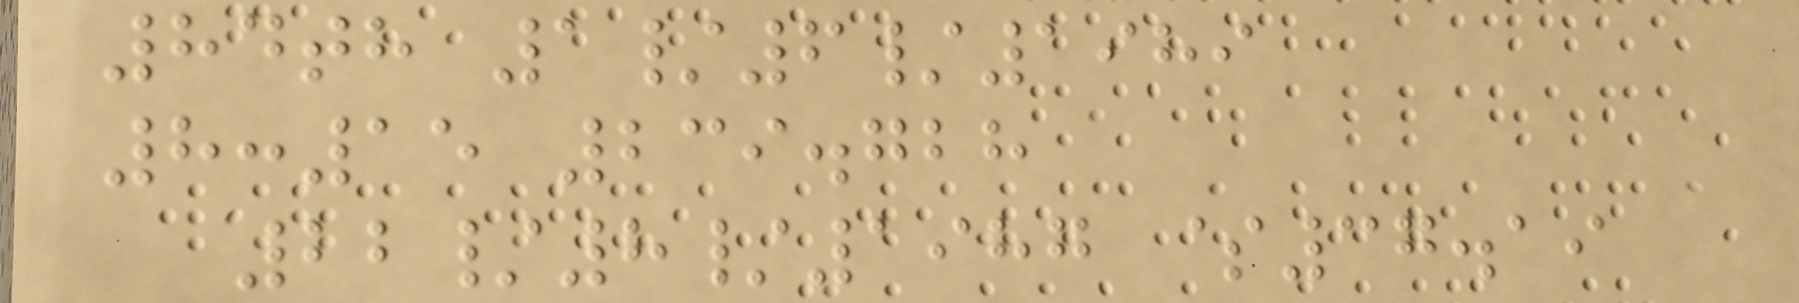84th 1/6/1989
8:15 239.728
22/8/1987 $37.19
